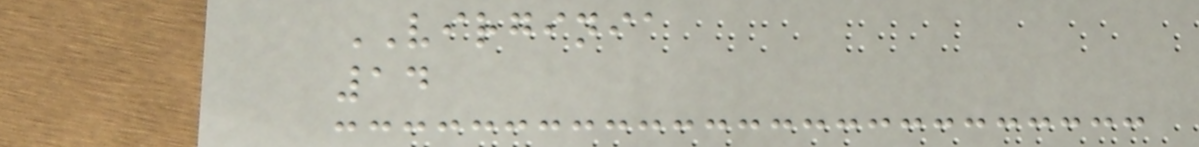VIRGINIA
14
